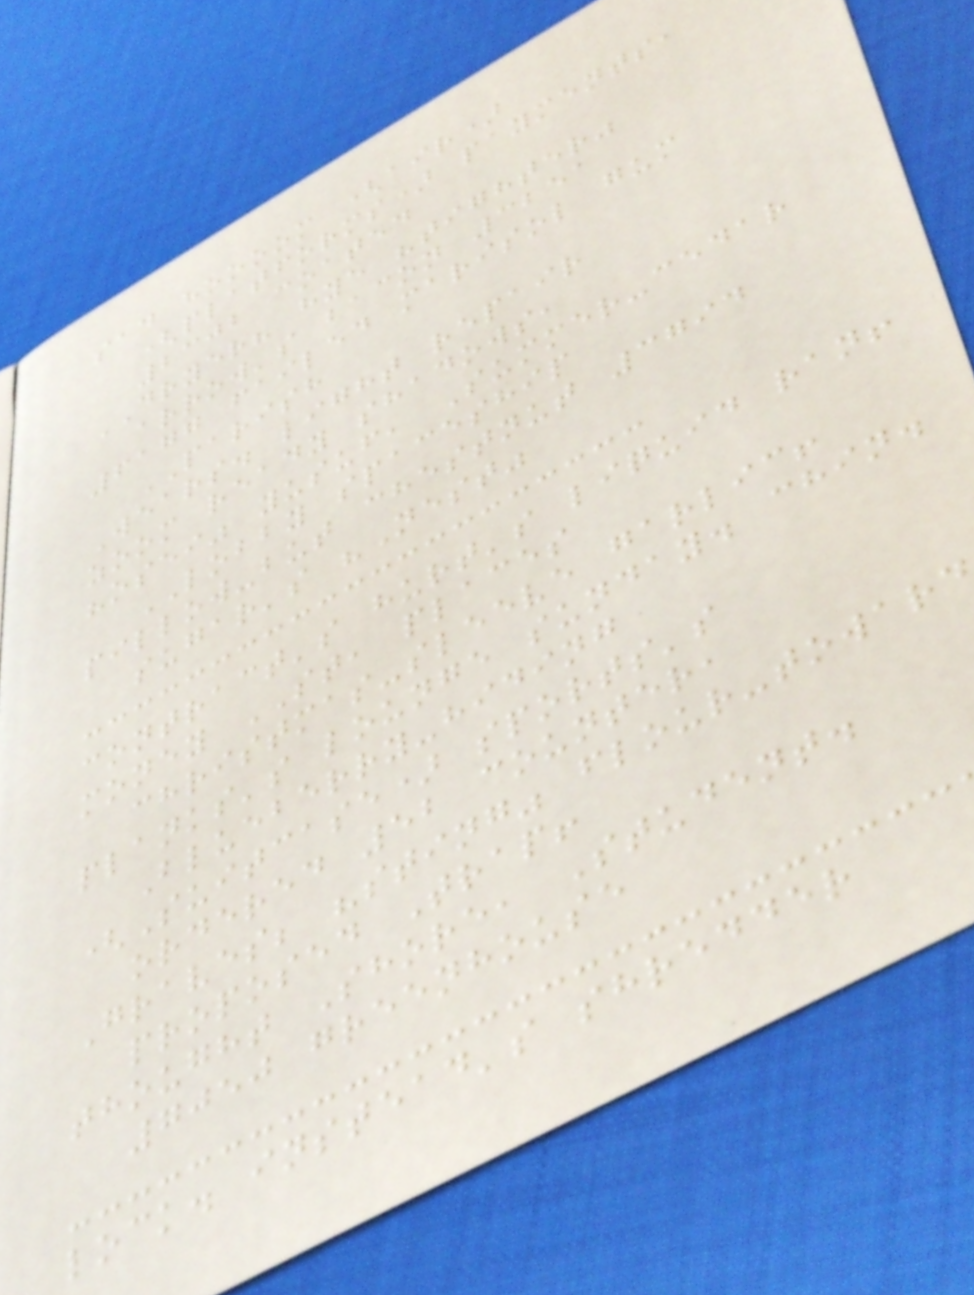sad hoooom (air)
(platforms) payments,
2302 coated
DRYER? hye "tighter"
arrow's bacon 3251
6177 failed marisol gum
PARISH
Wears. light repair
zoom ready shadows,
"osei" yusuf, Summer-cedar
LOBBY spaceship
pillow-but chestnut 3794
sugar's "Nest"
contract's hurt's liquid ran!
money ST, places
christmas-sleeve garlic!
planks's lounge sunday. chin.
Blueberry-hiding
(Suitcase) sports's
ordered 52 counter,
Graves; "sting" flour-toward
proposed Trap!
thought Shore, Student.
7050 greenhouse
lock. instead's shredder
